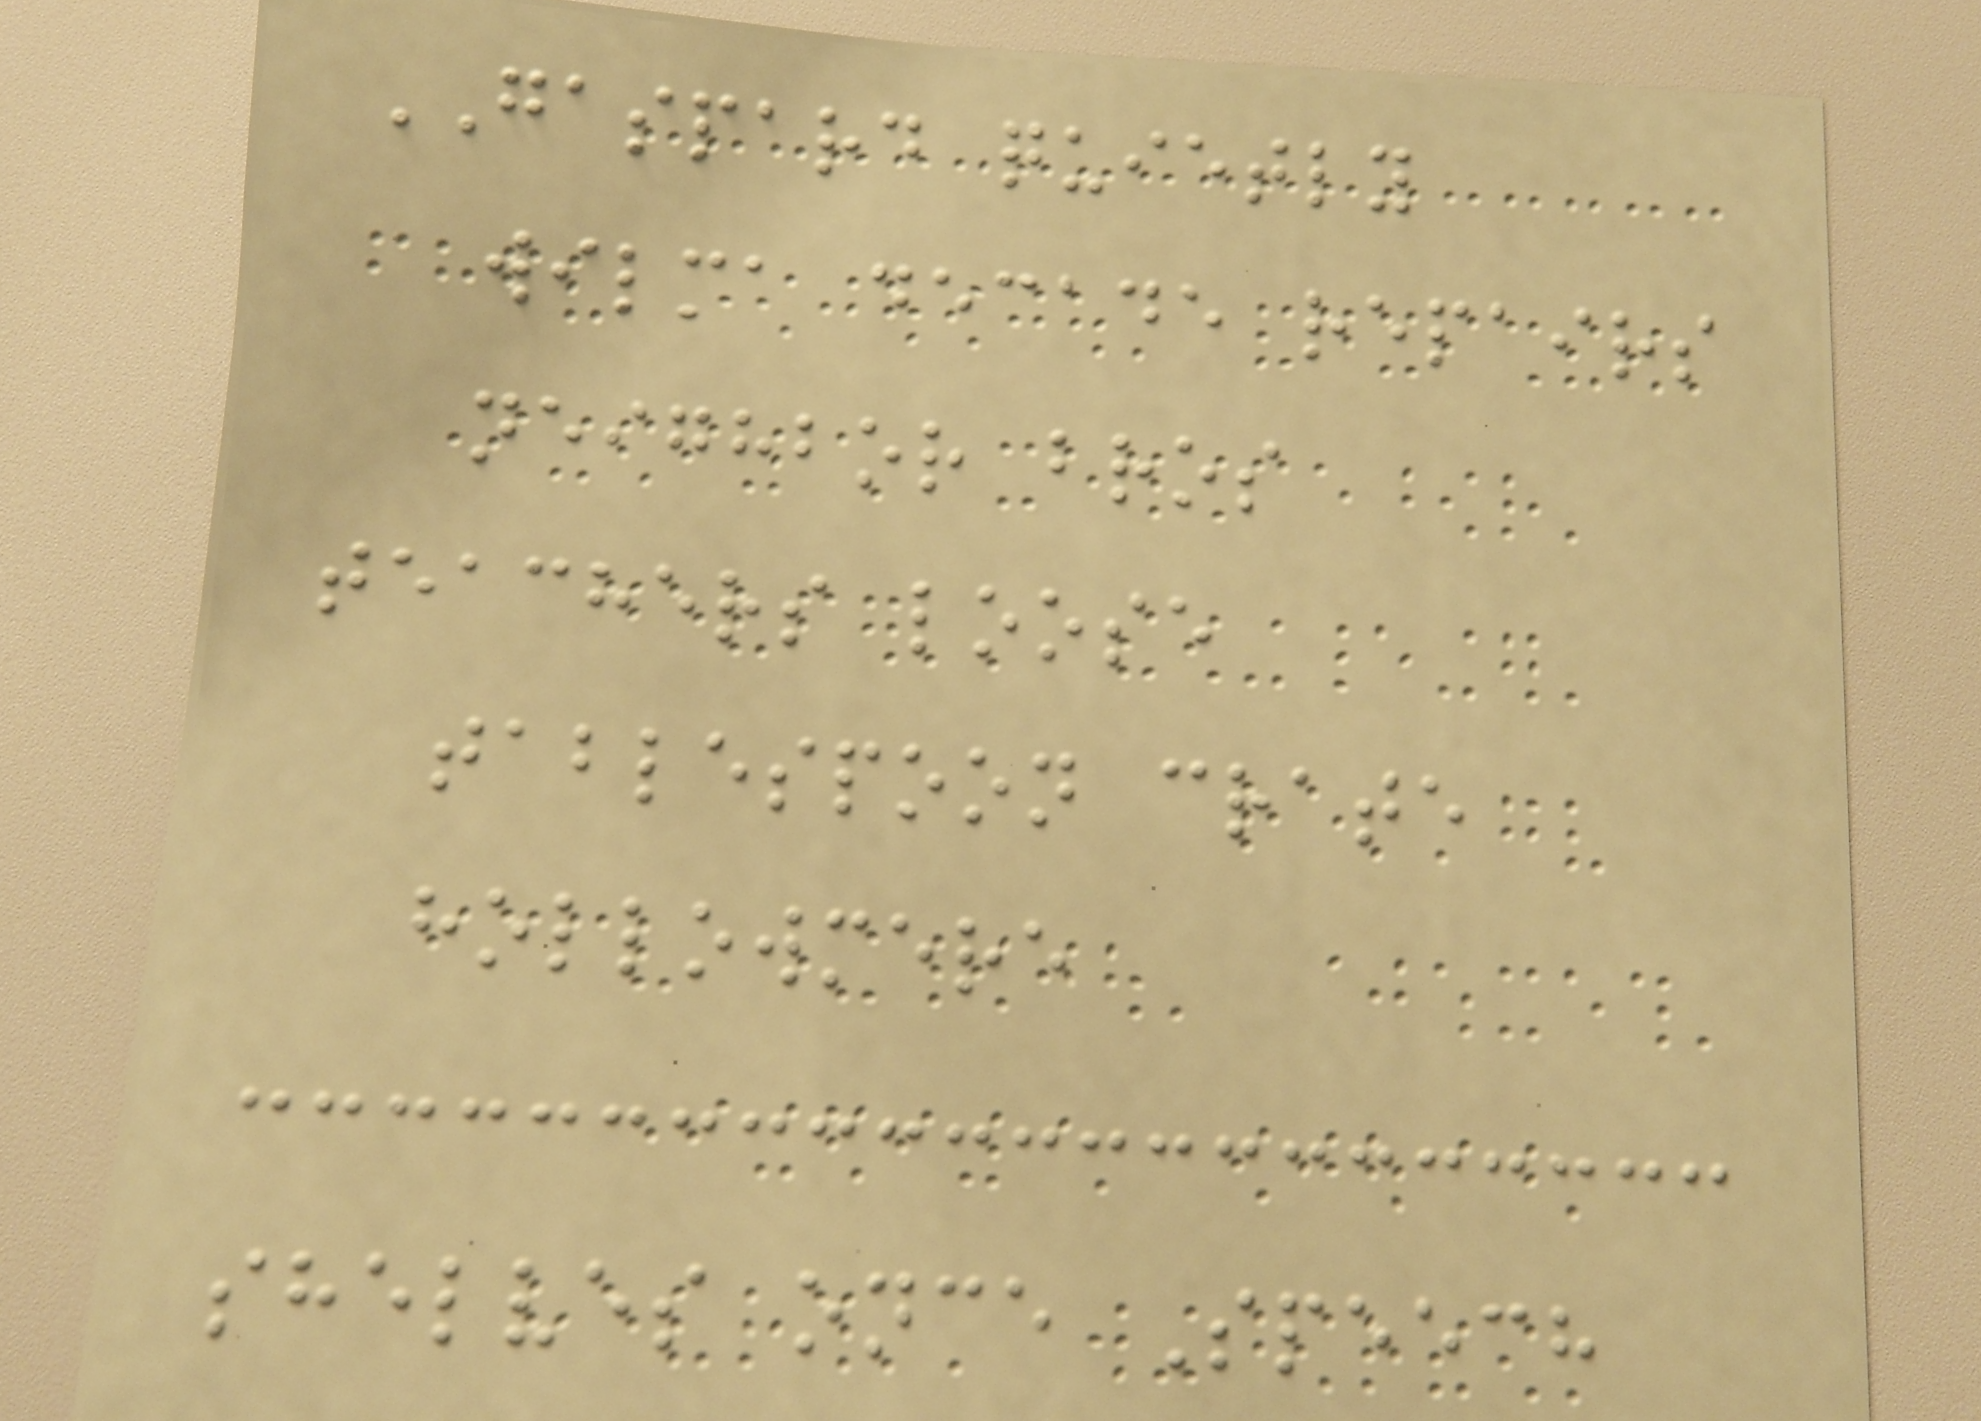GASPARD quietly
wilma decade repairs
neighbor bros
teachers loose
tablespoon crate
hollowmere
shelves once Speech
